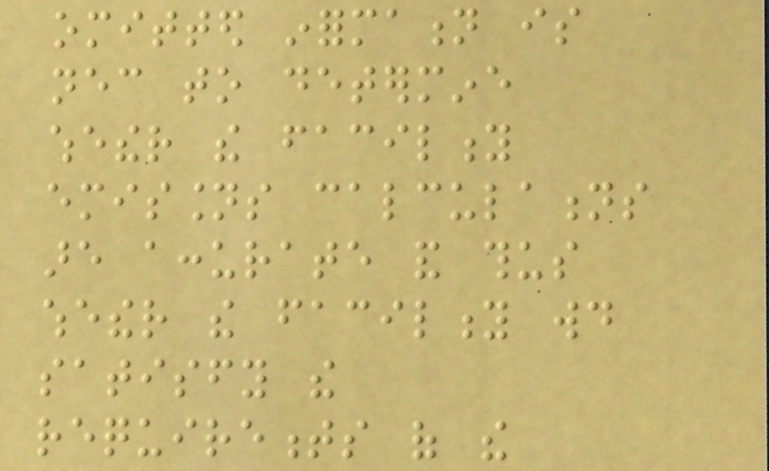omitted information is
necessary to determine
whether the facility
emissions calculations
are accurate and thus
whether the facility would
satisfy the
requirements of the
